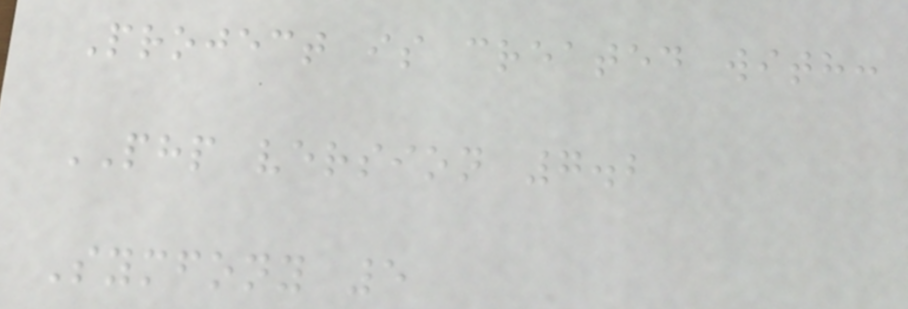Project is created with:
PHP version 7.2
Symfony 5
